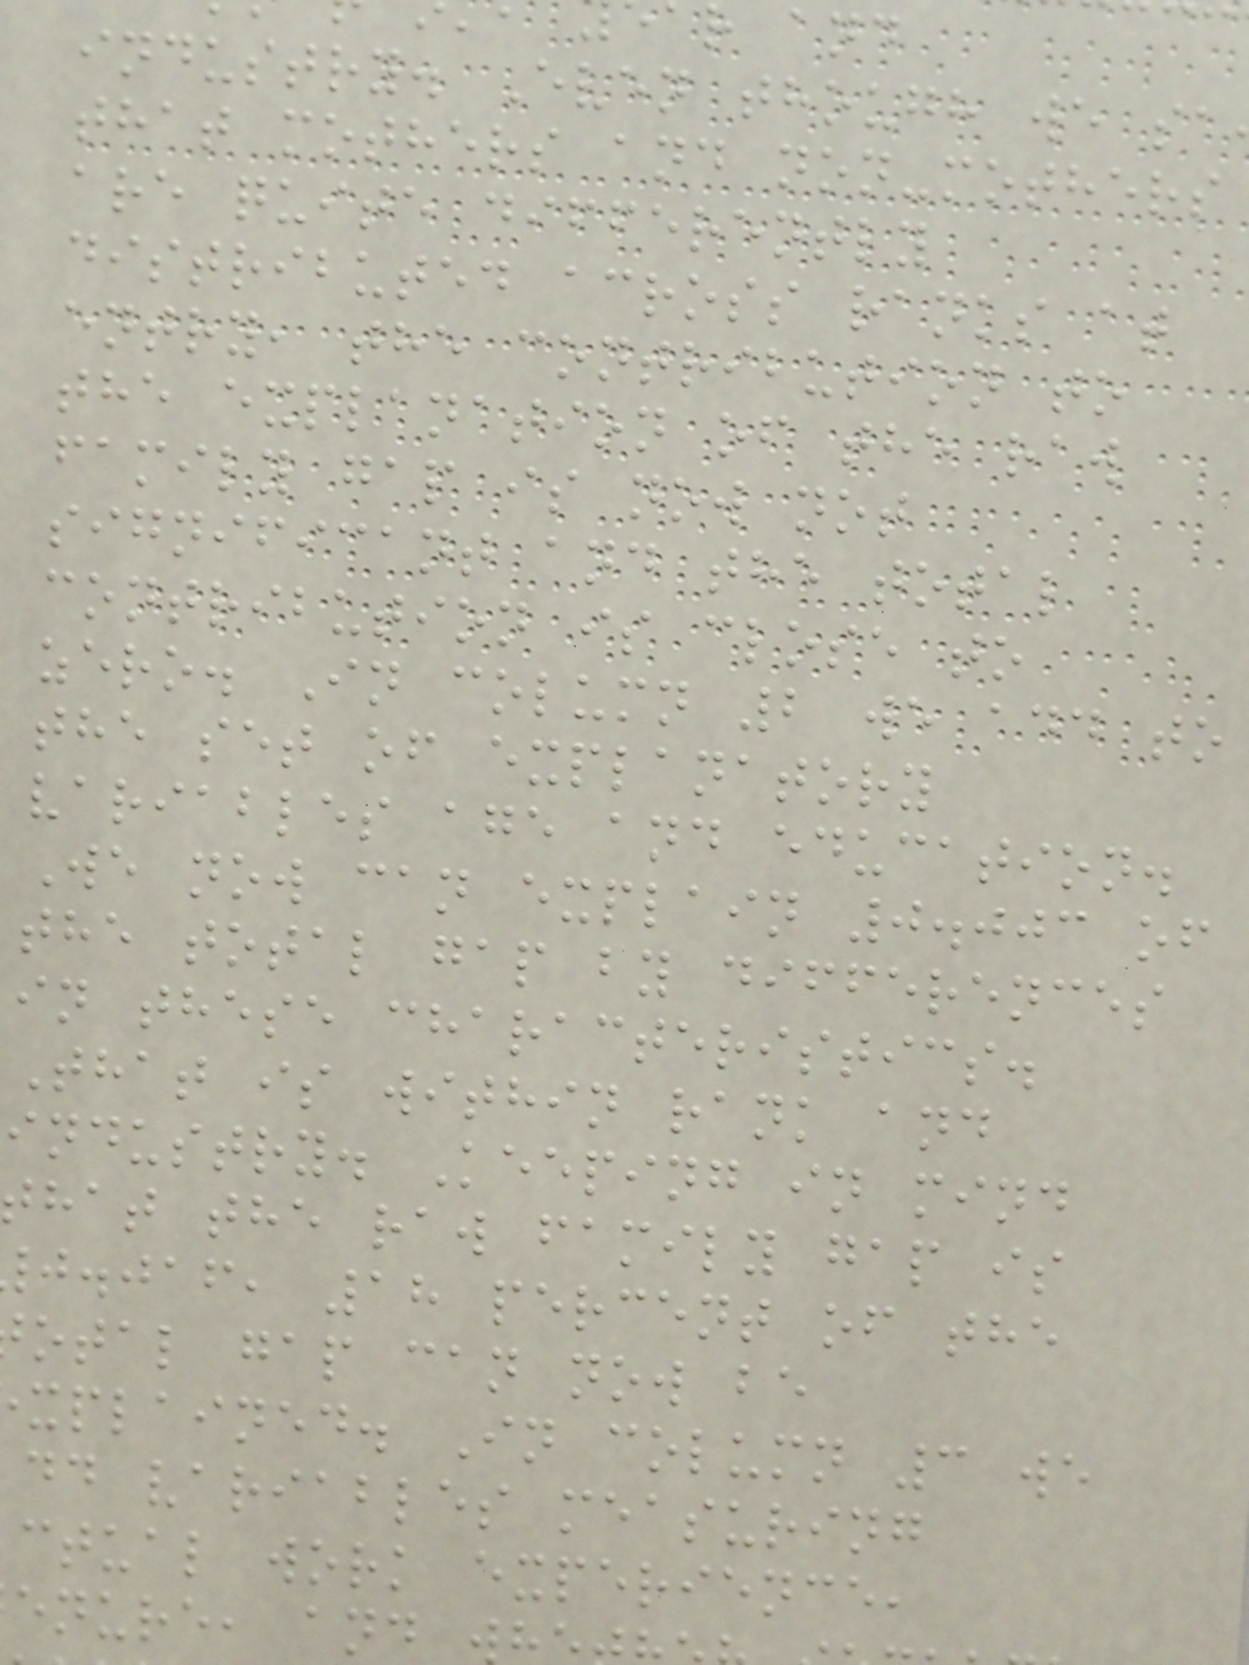r and
industry. Even though we sa
that mothers and non-mothers
are quite differently
distributed across ranks at
entry, the contribution to
the explanation of the raw
family gap is now not
significant and the total
contribution is close to
zero. In column 2 we add to
the set of explanatory
variables age and education.
We now can explain 0.003 of
the total gap by differences
in these characteristics.
That is within rank and
industry. Keeping in mind
that the raw family gap is
j.jaf, 18 percent of the
otal gap can now be
xplained. In column 3 we
dd variables measuring
ctual work experience,
enure, and
